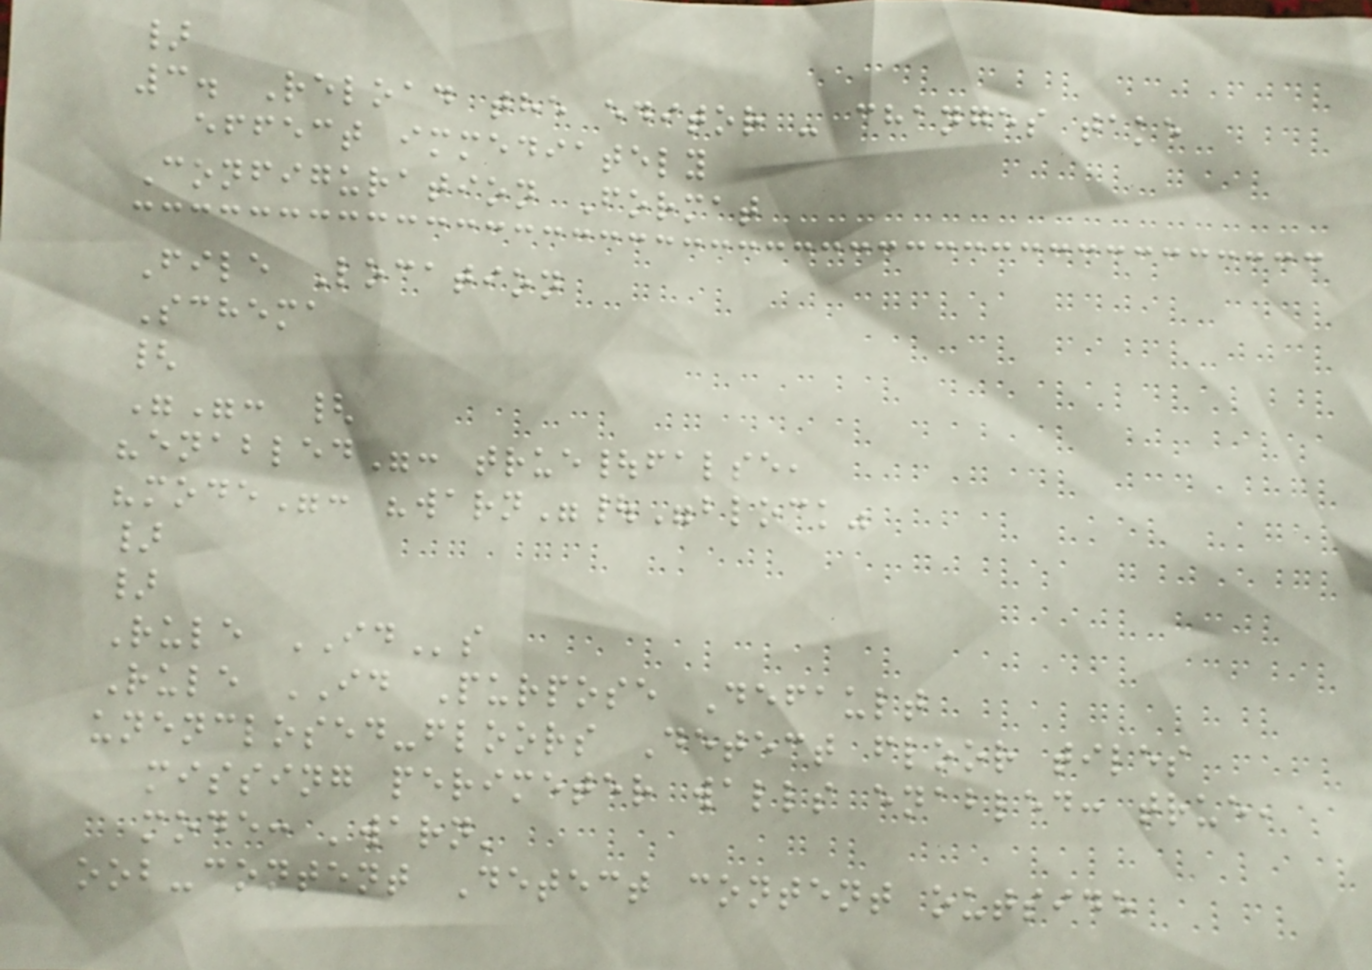}
3. Reload the editor - changes take
effect immediately
Configuration Format
File Location
Schema
{
"": {
"enabled": true|false,
"mode": "warn"|"block"
}
}
Rule IDs
Rule ID Purpose Default
unenclosed-floors Detect floor tiles
missing perimeter walls enabled: true,
mode: 'warn'
oob-content Detect content outside
